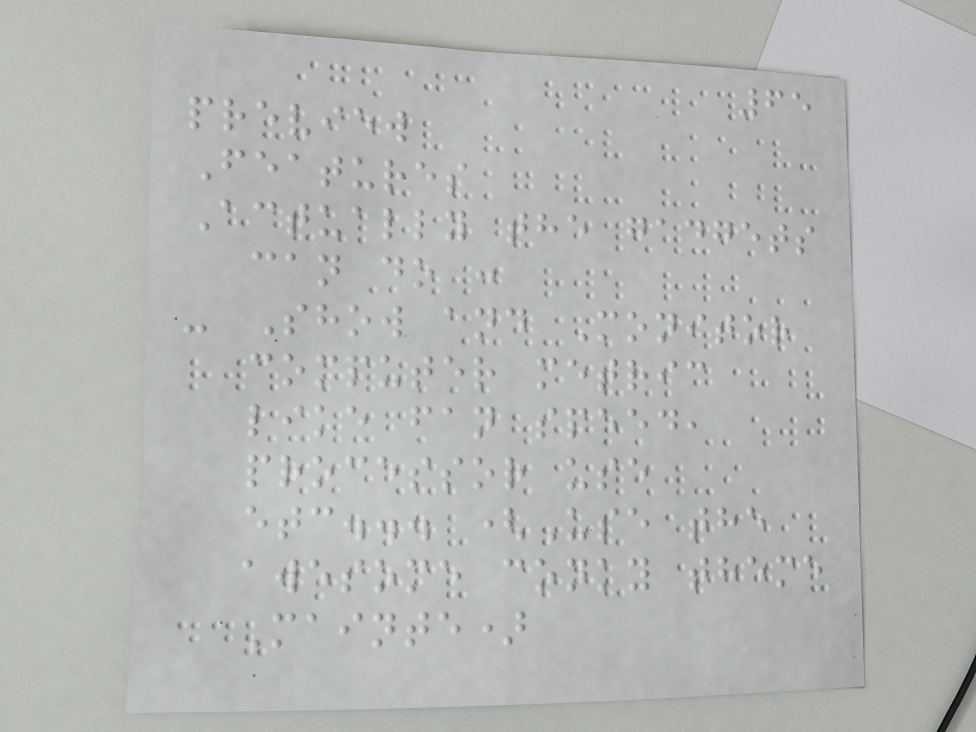65
preview
Features
Actually the gadgets
can do :
- Show and Monitor
computer metric
like fan speed,
processor use
etc... (Use the
awesome conky theme
Mainte)
